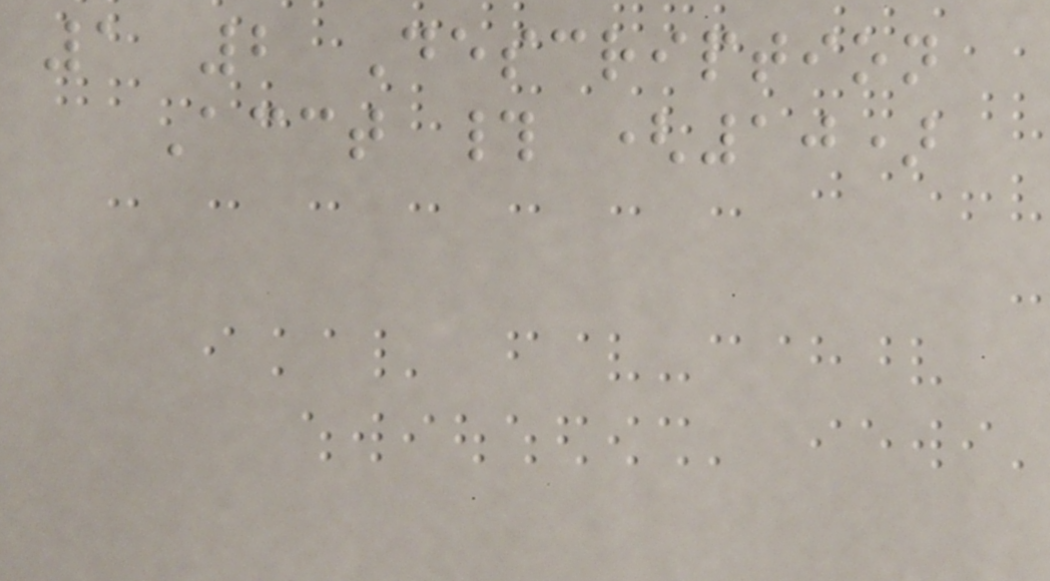1 2 Description
Acct # (10)
